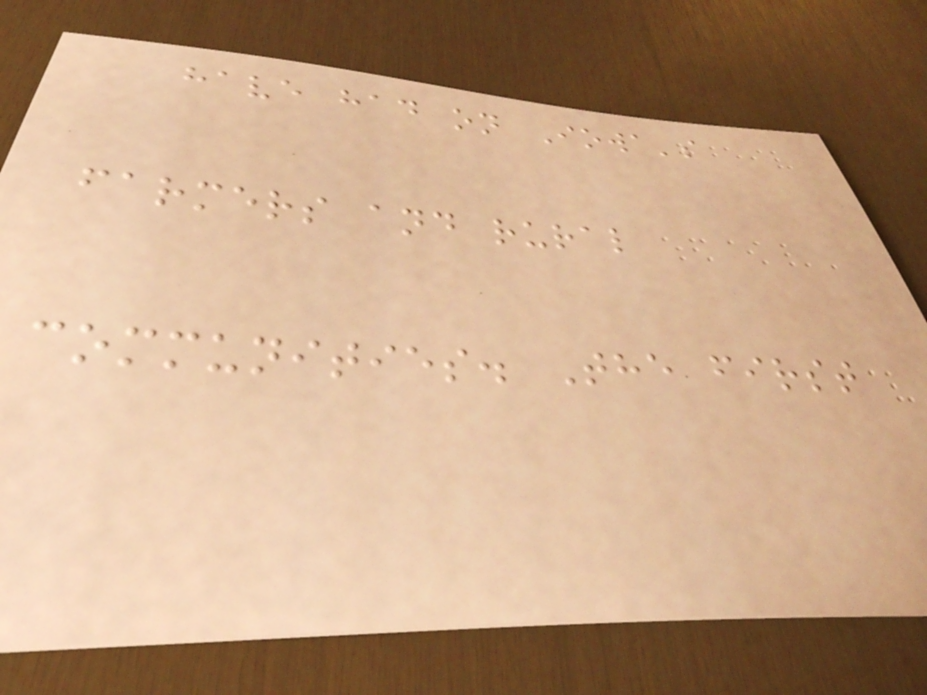have had on Iowa's
farmers and rural
communities. The first
